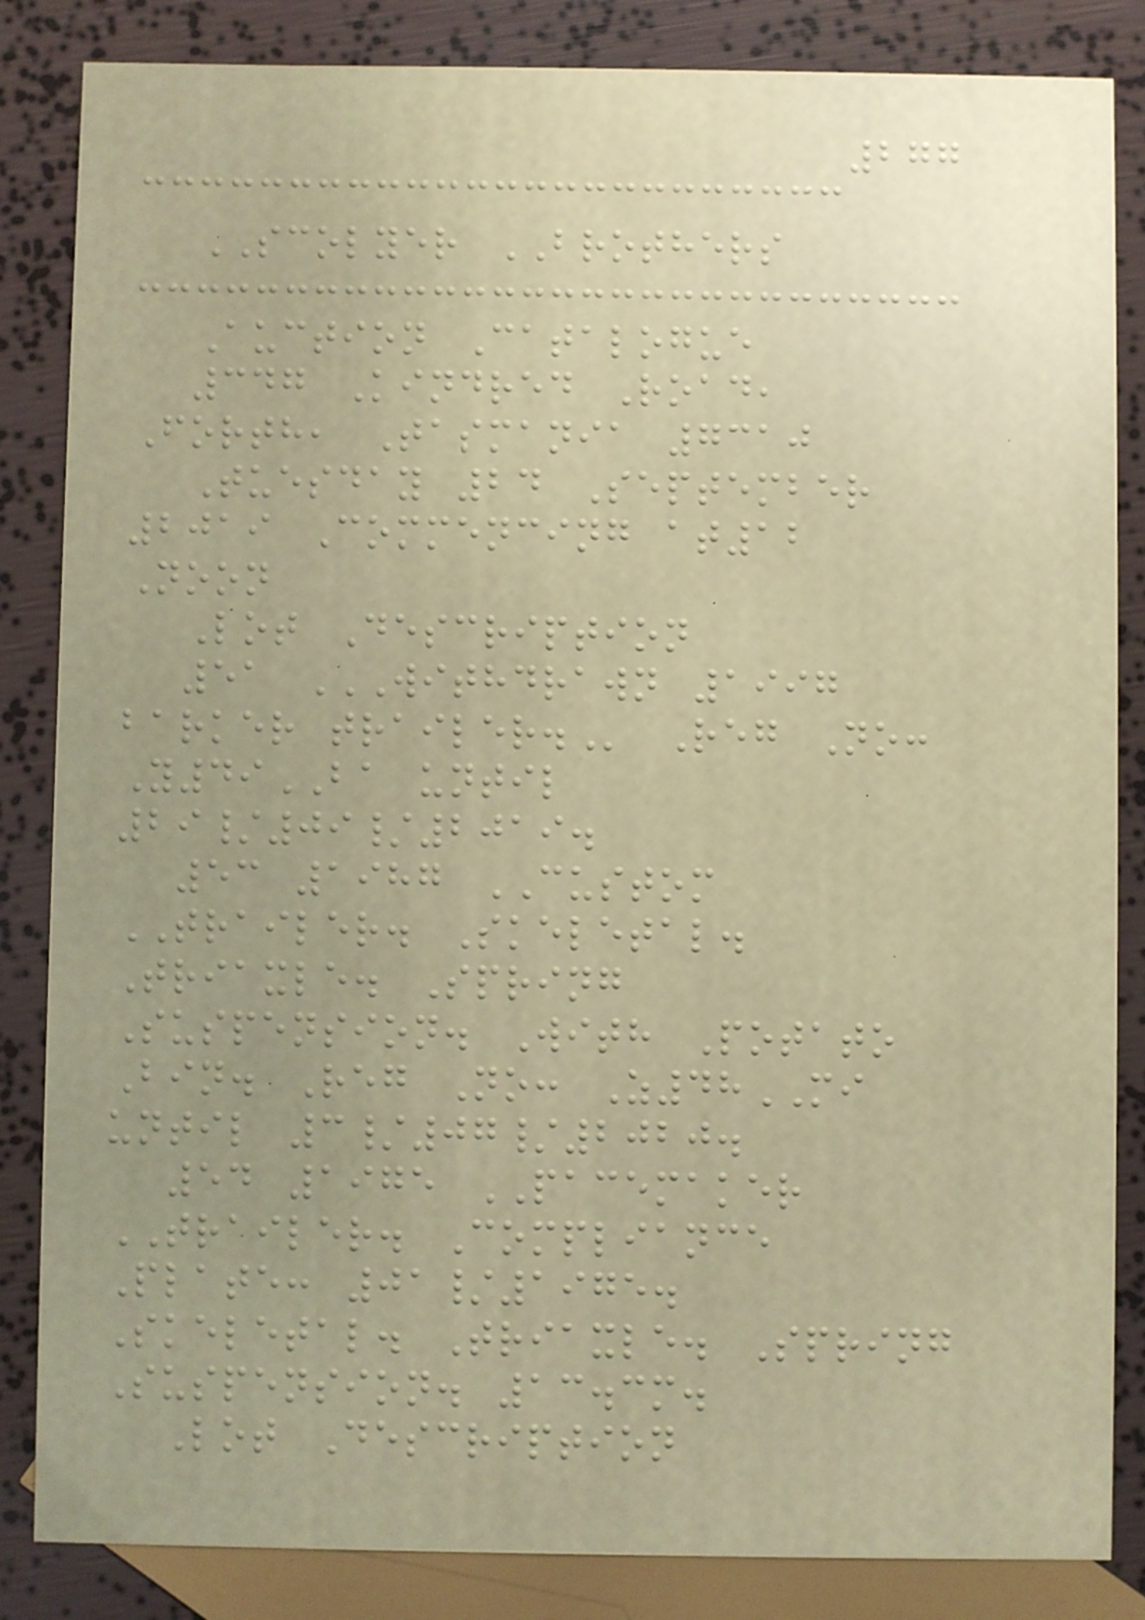277
SCOLYER BROTHERS
Auction Catalogue
347 Kindred Road,
Forth, Tasmania 7310
Tuesday 24 September
2019 Commencing at12
Noon
Lot Description
51 WITHDRAWN 1997
BARKER TRAILER. Reg No:
Y49BA until
29/09/2019.
53 1987 CUSTOM
TRAILER. Skeletal.
Triaxle. Spring
Suspension. With Potato
Bin. Reg No: Z48MI
until 3/07/2020.
54 1975 PACEMAKER
TRAILER. Compliance
Plate: 01/1975.
Skeletal. Triaxle. Spring
Suspension. 13.3m.
Lot Description
